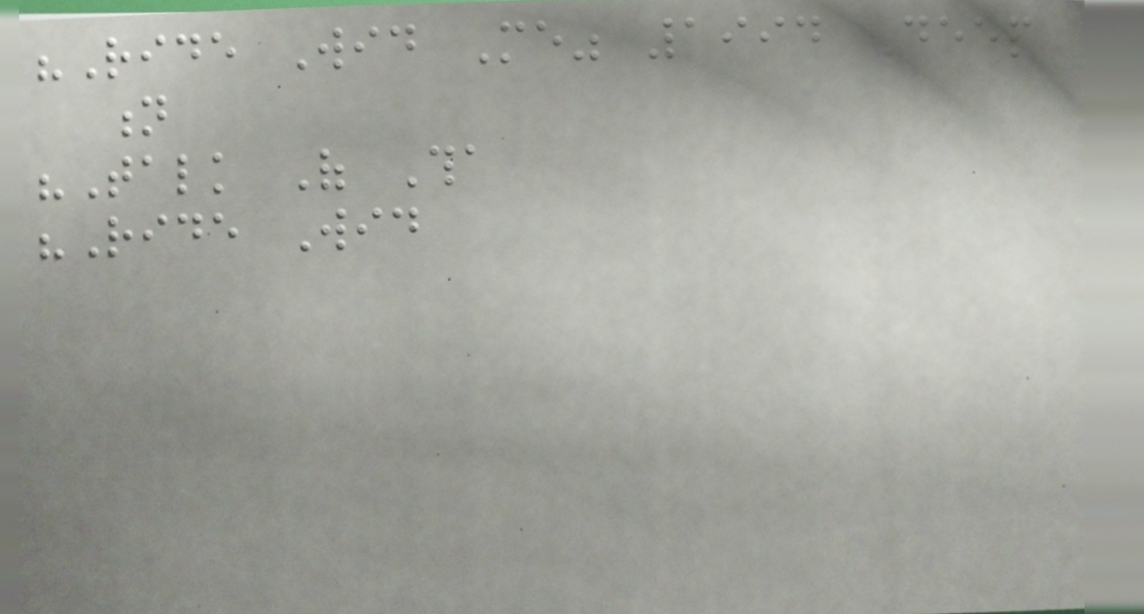"Ride Wid Me" 1994 Deep
n
"Talk Of Tha
"Ride Wid
